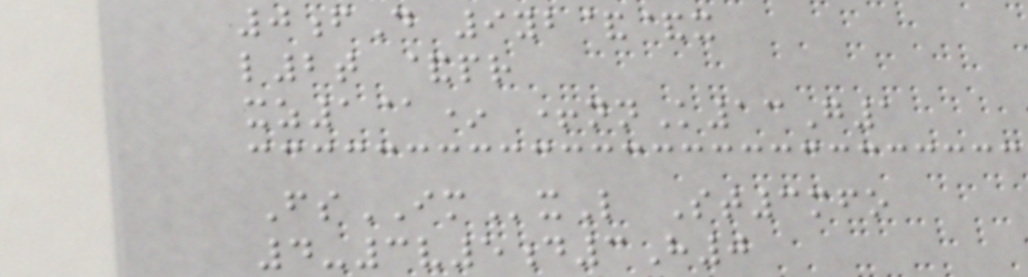0fD 9yb&&x
l2t &pr
xz1@* +nnK13G1
FsIMxL St3mfo
4-3v5d3H0
